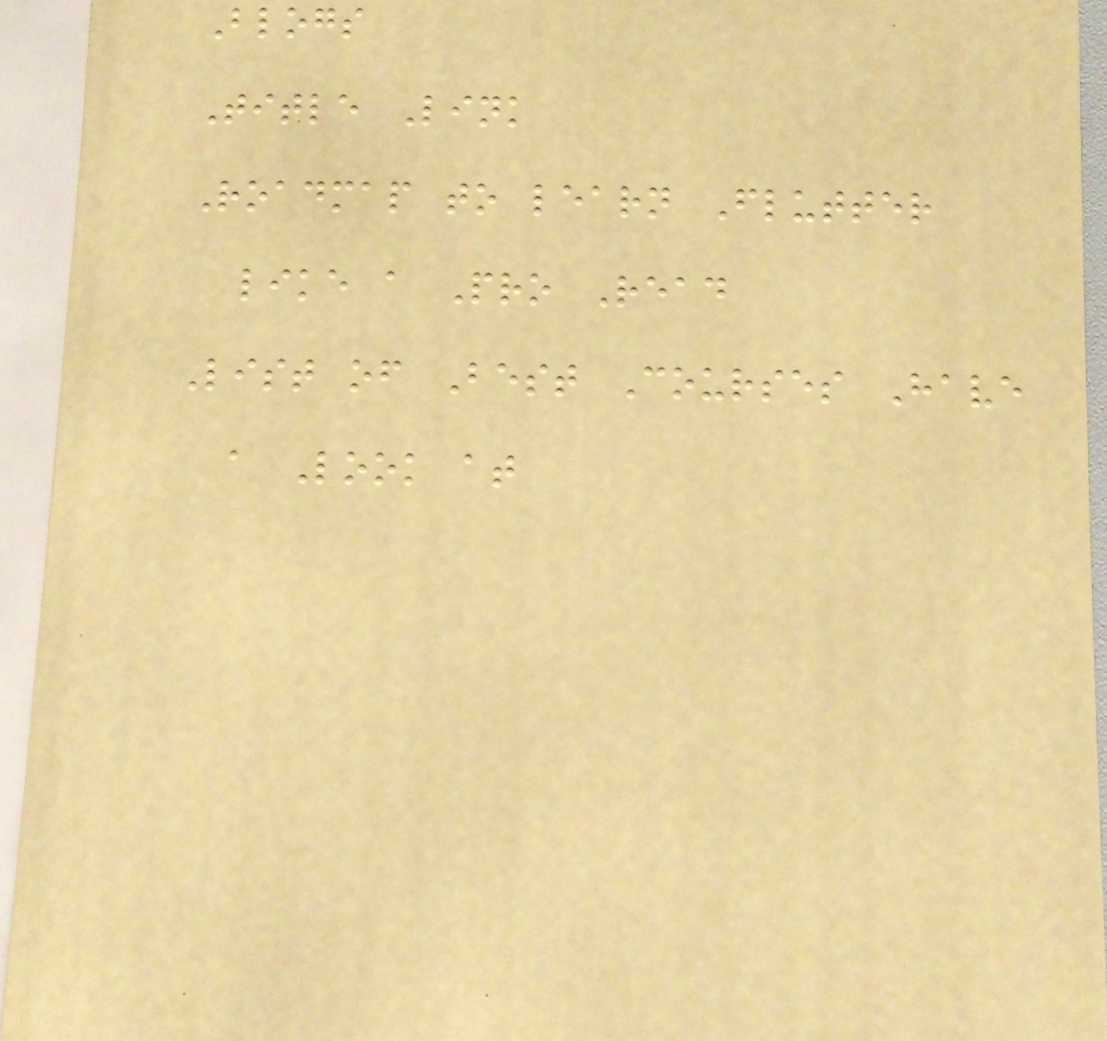Blogs
Title Link
Roadmap to learn Flutter
like a Pro Read
List of Best Courses Have
a Look at
